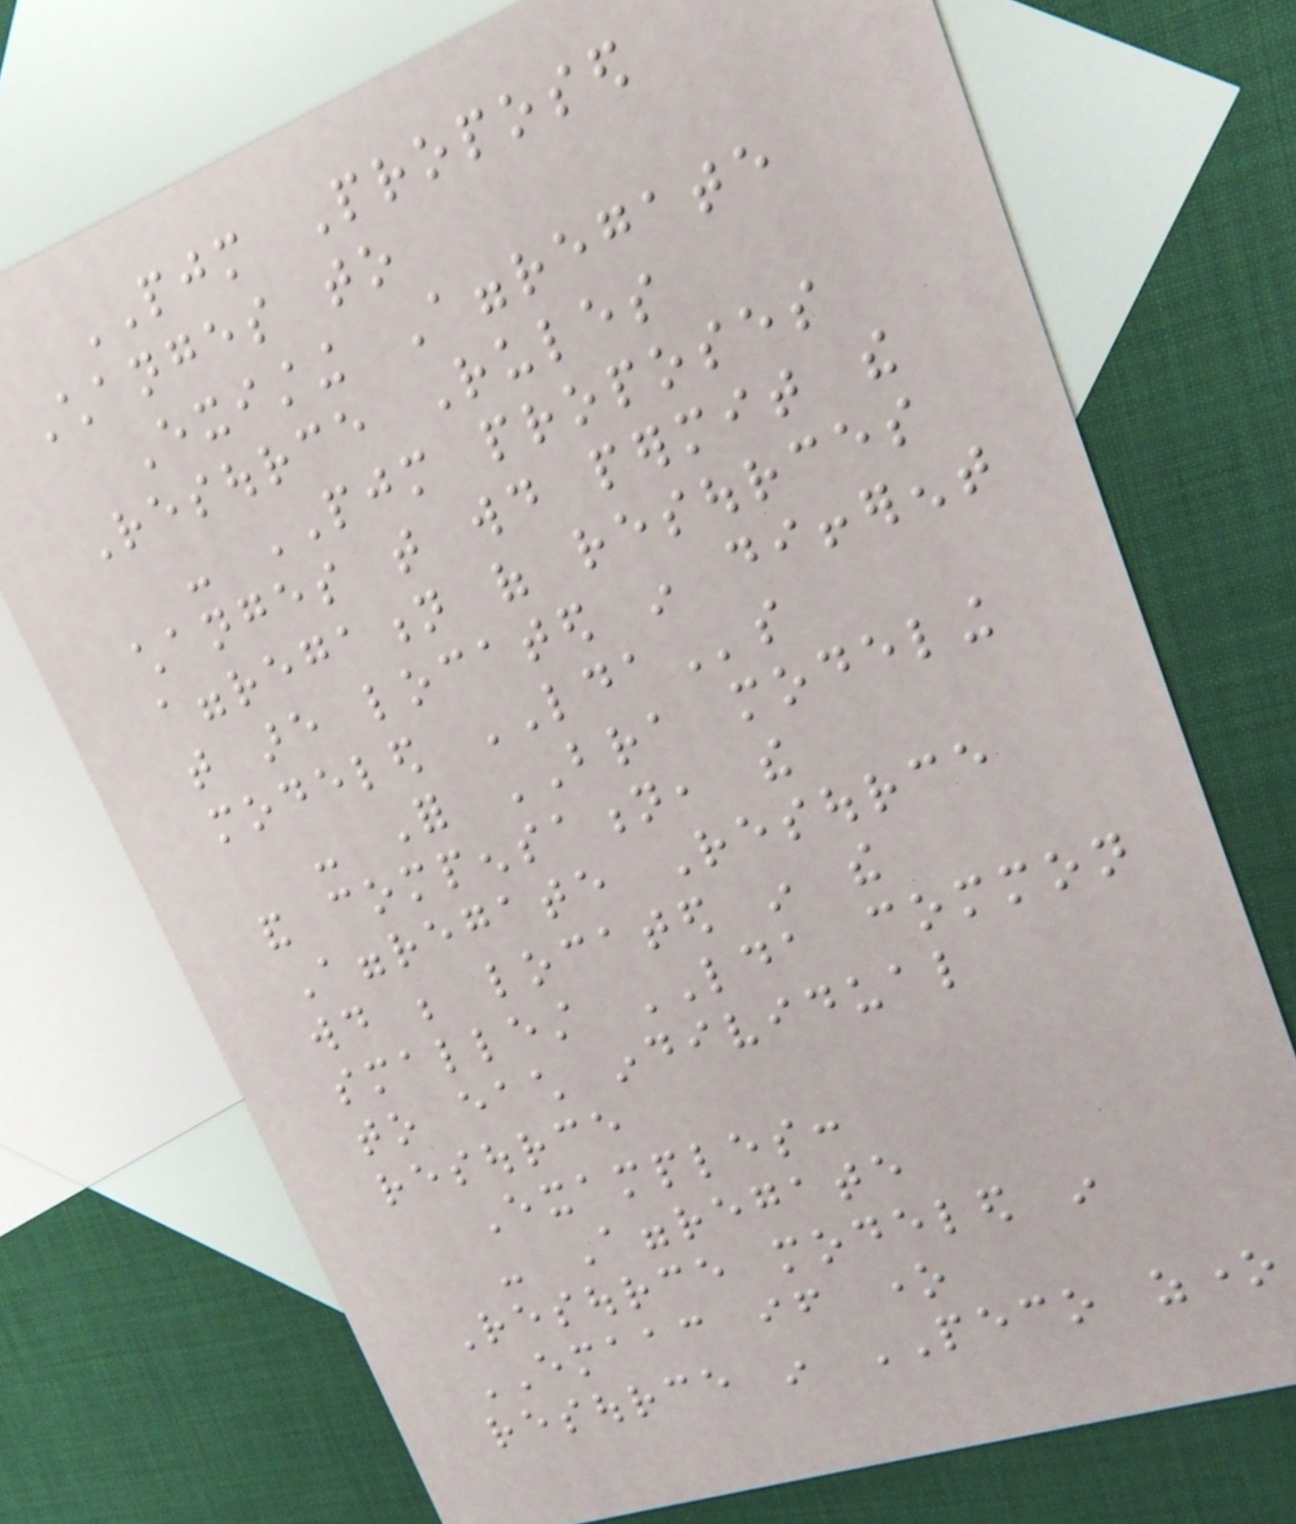PJM Proposed
Changes to
Existing Aggregate
Resource Rules
- PJM proposes
changes that would permit the
aggregation of resources
that are located in different
modeled LDAs
- For BRA modeling
and compensation, the
Aggregate Resource
would be located in the
smallest LDA common
to each individual
resource
Examples:
- Aggregate
Resource modeled in
EMAAC if one
resource in PECO zone
